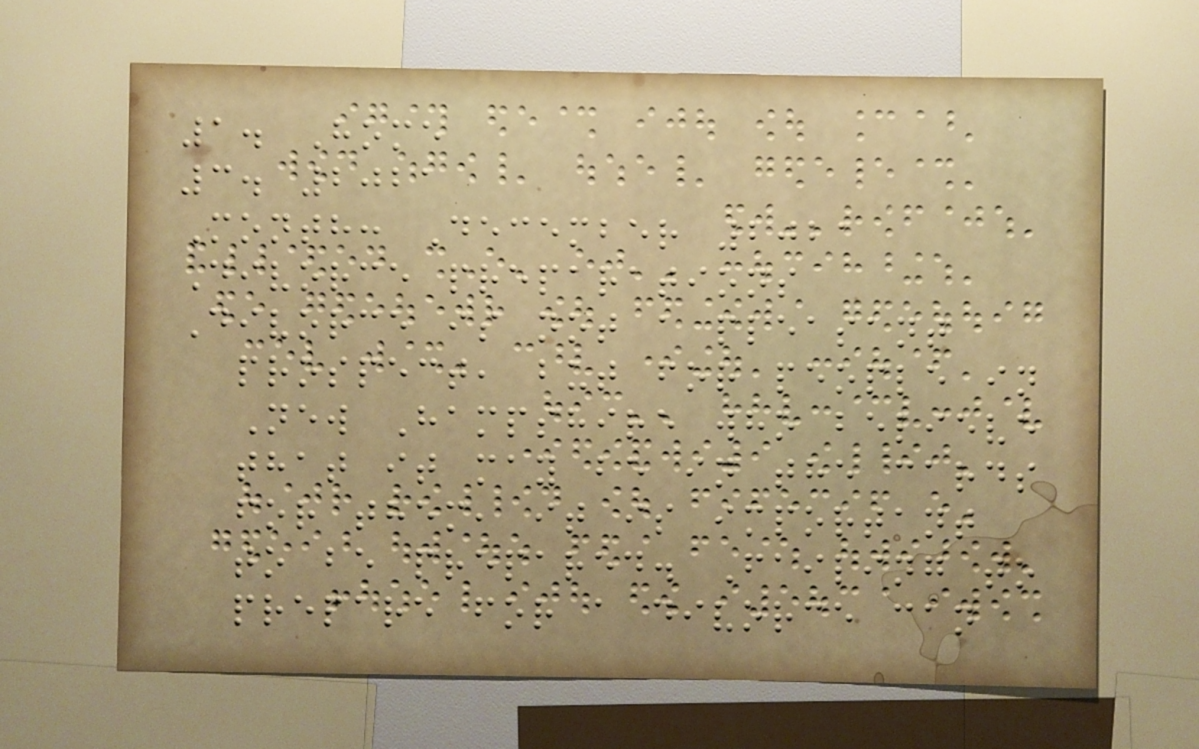1. Home
3. 2021
Month: December 2021
Divorce preparations
Divorce is not a pleasant
prospect, but for people in
New Hampshire who believe
that it may be in the cards
for them, it is important
to be prepared. Failing to
prepare for a divorce can
